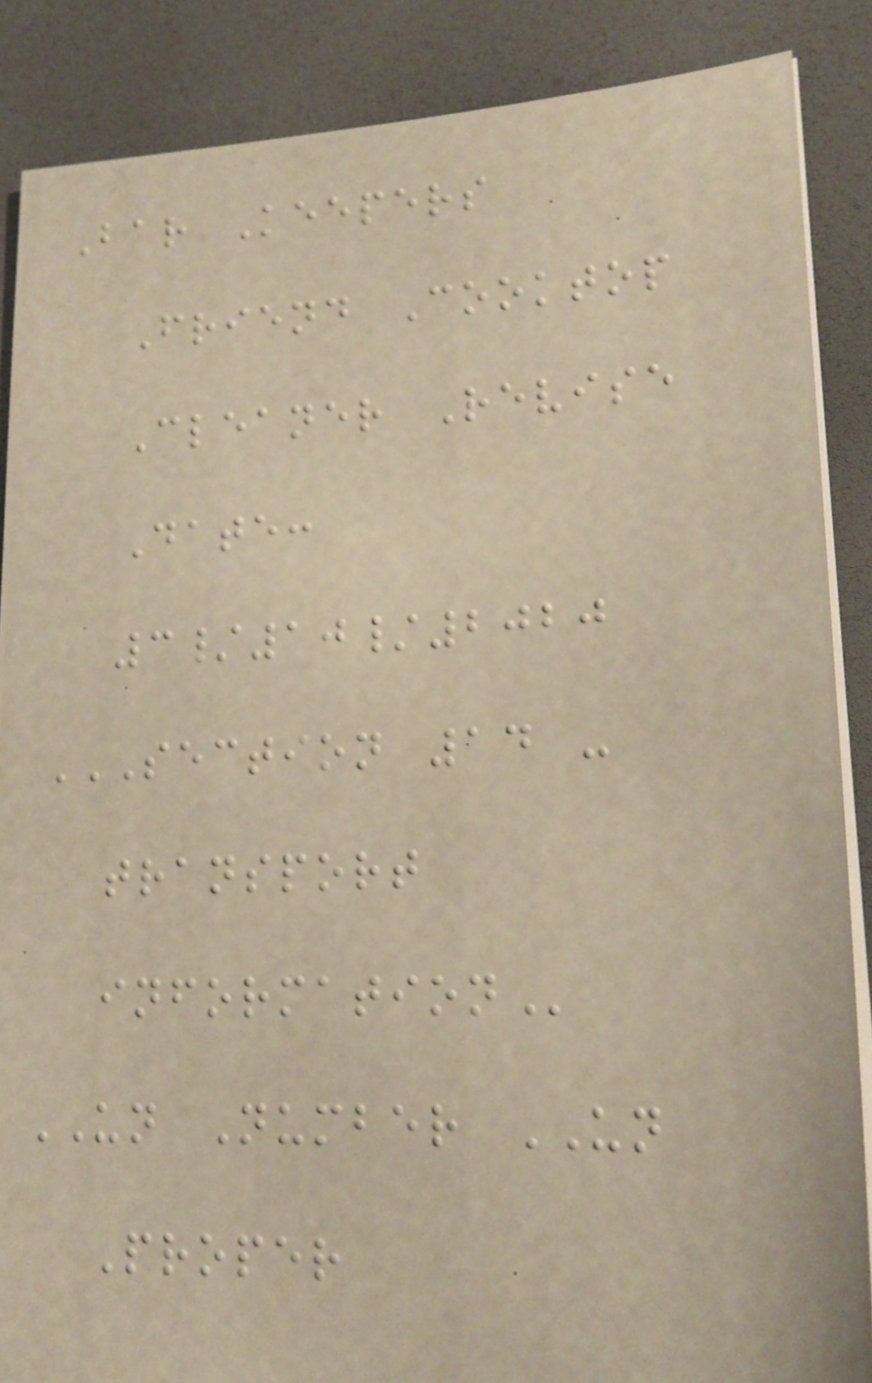Bar Keepers
Friend Cooktop
Cleaner Revise
Date:
3/10/2020
SECTION 14 -
TRANSPORT
INFORMATION
UN Number UN
Proper
